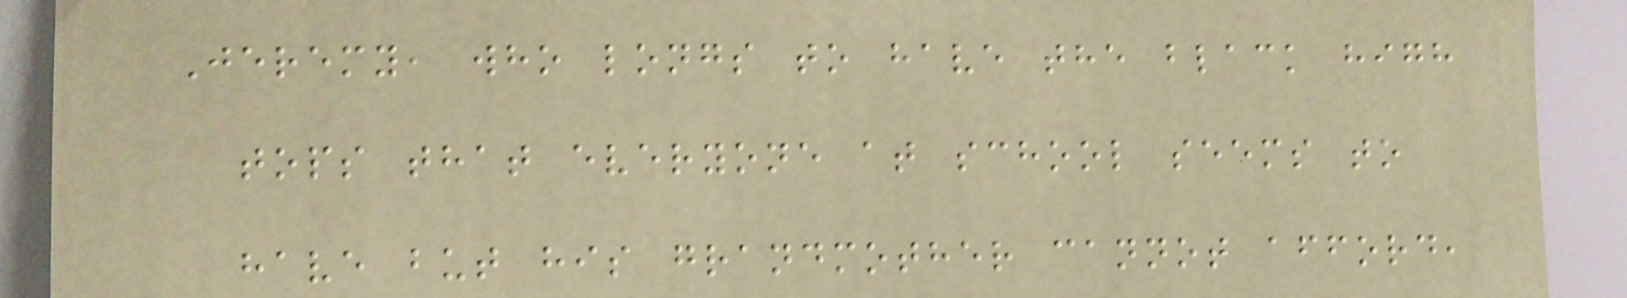Jeremy, who longs to have the black high
tops that everyone at school seems to
have but his grandmother cannot afford,
